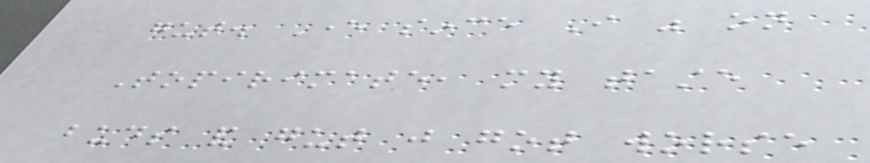gut. Ever since I was on
Topirimate, my taste
buds and gut just got worse
